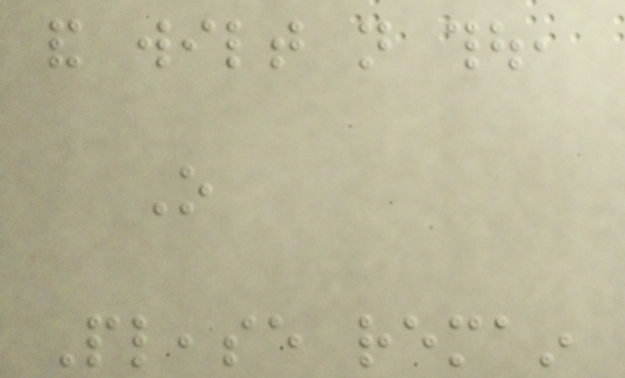and wilt not thou,
O
Please remain
